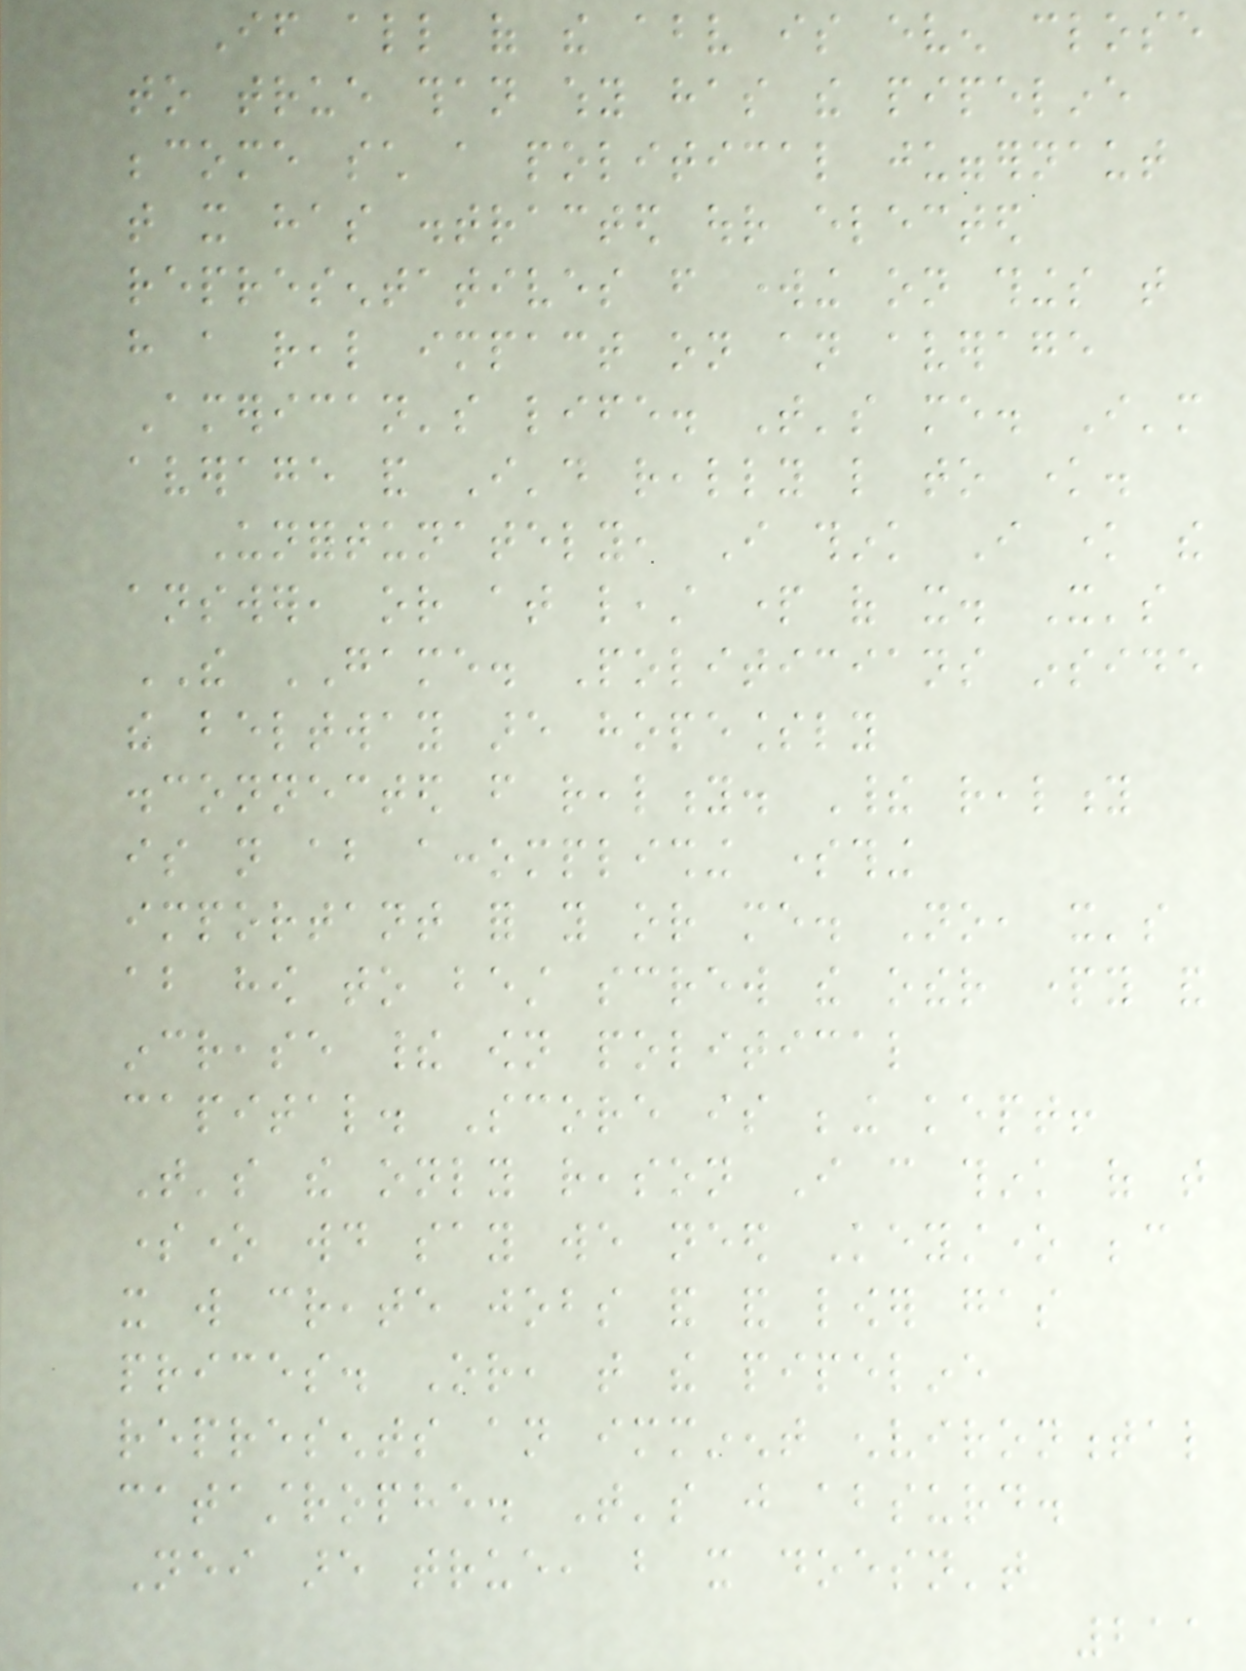If all of the above is even close
to true than why has the pipeline
become such a political juggernaut
that it has distracted our elected
representatives from working on things that
have a real impact on an average
American's life. That's me. I'm
average and I'd really like to know.
Unfortunately, I think I know the
answer, or at least part of it. It's
THE GAME. Politicians inside
the beltway are hopelessly
disconnected from reality. Their reality
is not about accomplishing something
important for you or me. No, it's
about how to best screw the other party and
increase their own political
capital. Score is being kept!
That's the only reason I can think of that
someone would say we need Keystone because
it will create jobs and and lower gas
prices. Or, that the pipeline
represents an imminent environmental
catastrophe. That's just absurd.
Neither are true, but it doesn't
211
